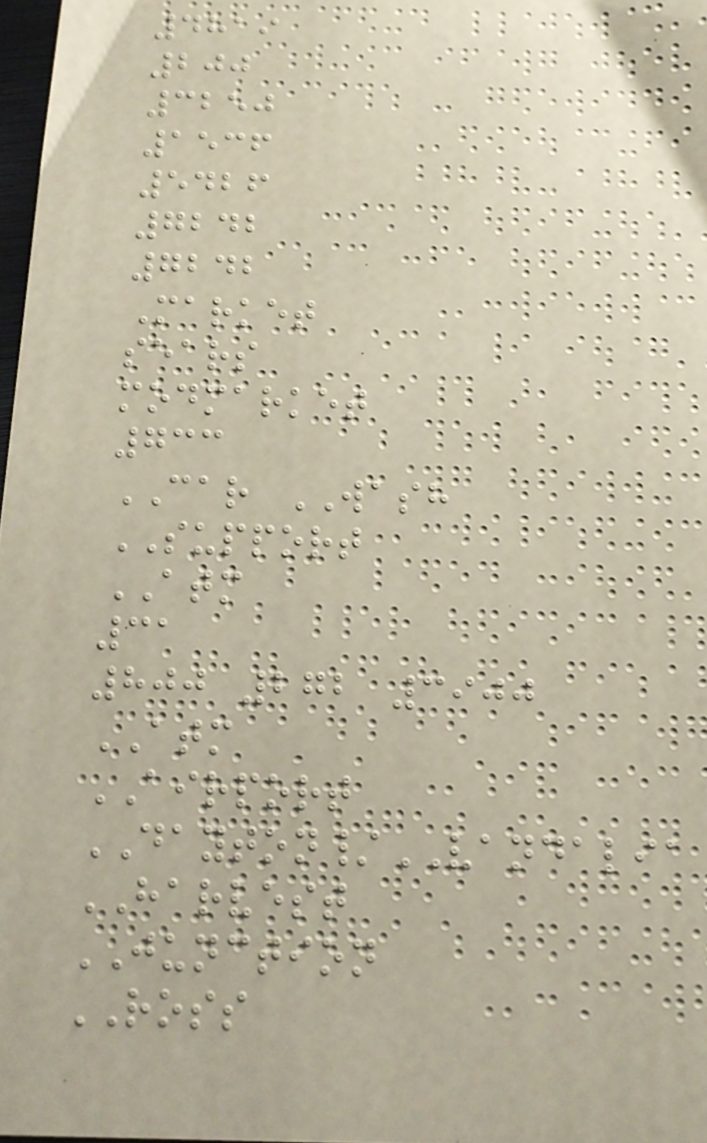4819
200
3250
1536
5426
7242
7242
Market
sears
modmarket
733
CAR WASH
SUPPORT
ATM
31
800 272 3900
ATM
AIRPORT
DAYTON/VANDALIA
HARVEST
JUNCTION
ROSS
